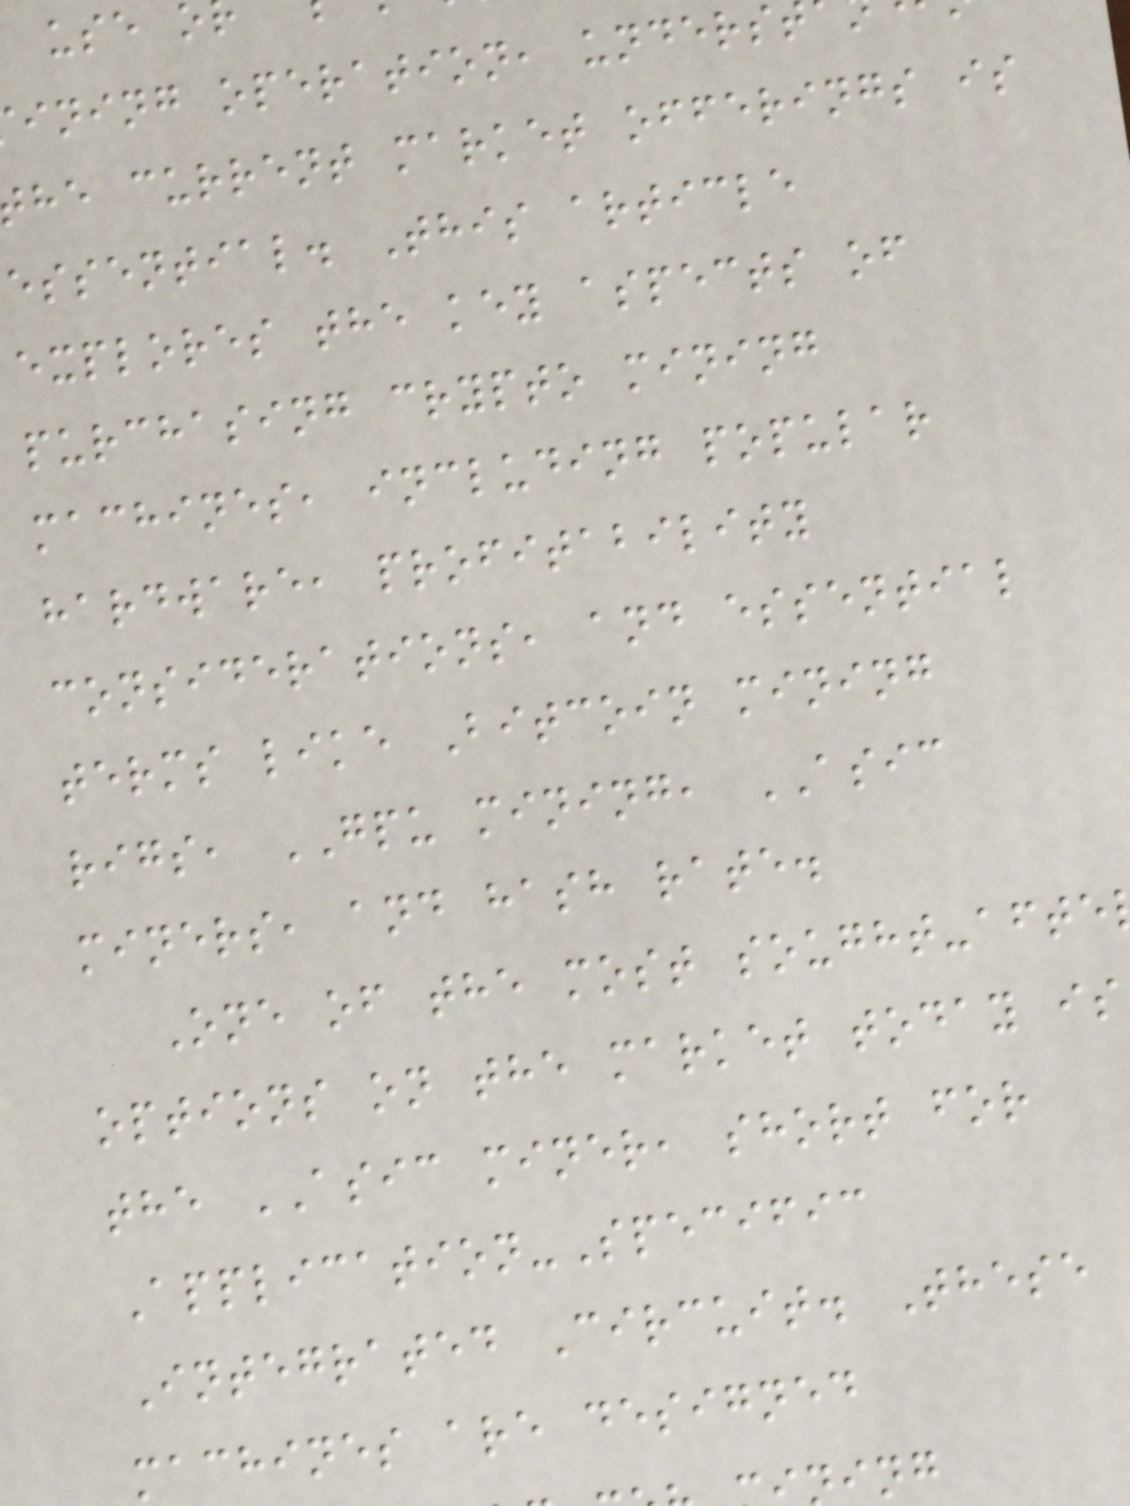ining operation, unders
he current market offerings is
essential. This article
explores the key aspects of
purchasing crypto mining
machines, including popular
hardware, profitability
considerations, and essential
terms like Bitcoin mining
rigs, GPU mining, ASIC
miners, and hash rate.
One of the most sought-afte
options on the market today is
the ASIC miner, short for
Application-Specific
Integrated Circuit. These
machines are designed
